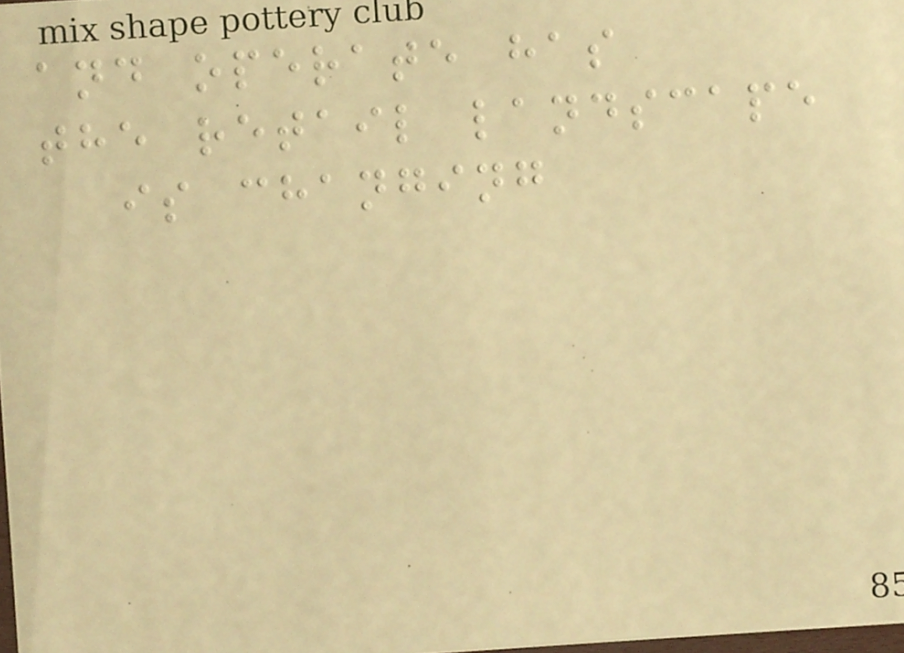and operate has
the retail landscape
is changing
